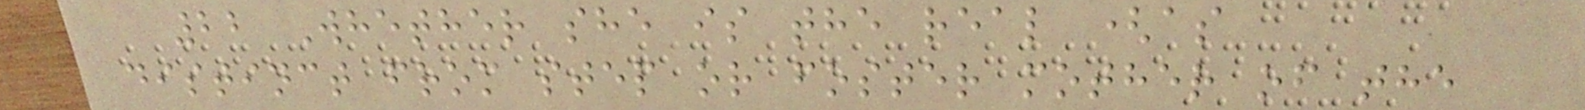22 Whether she is the real (as
distinct from step or foster mother of the
